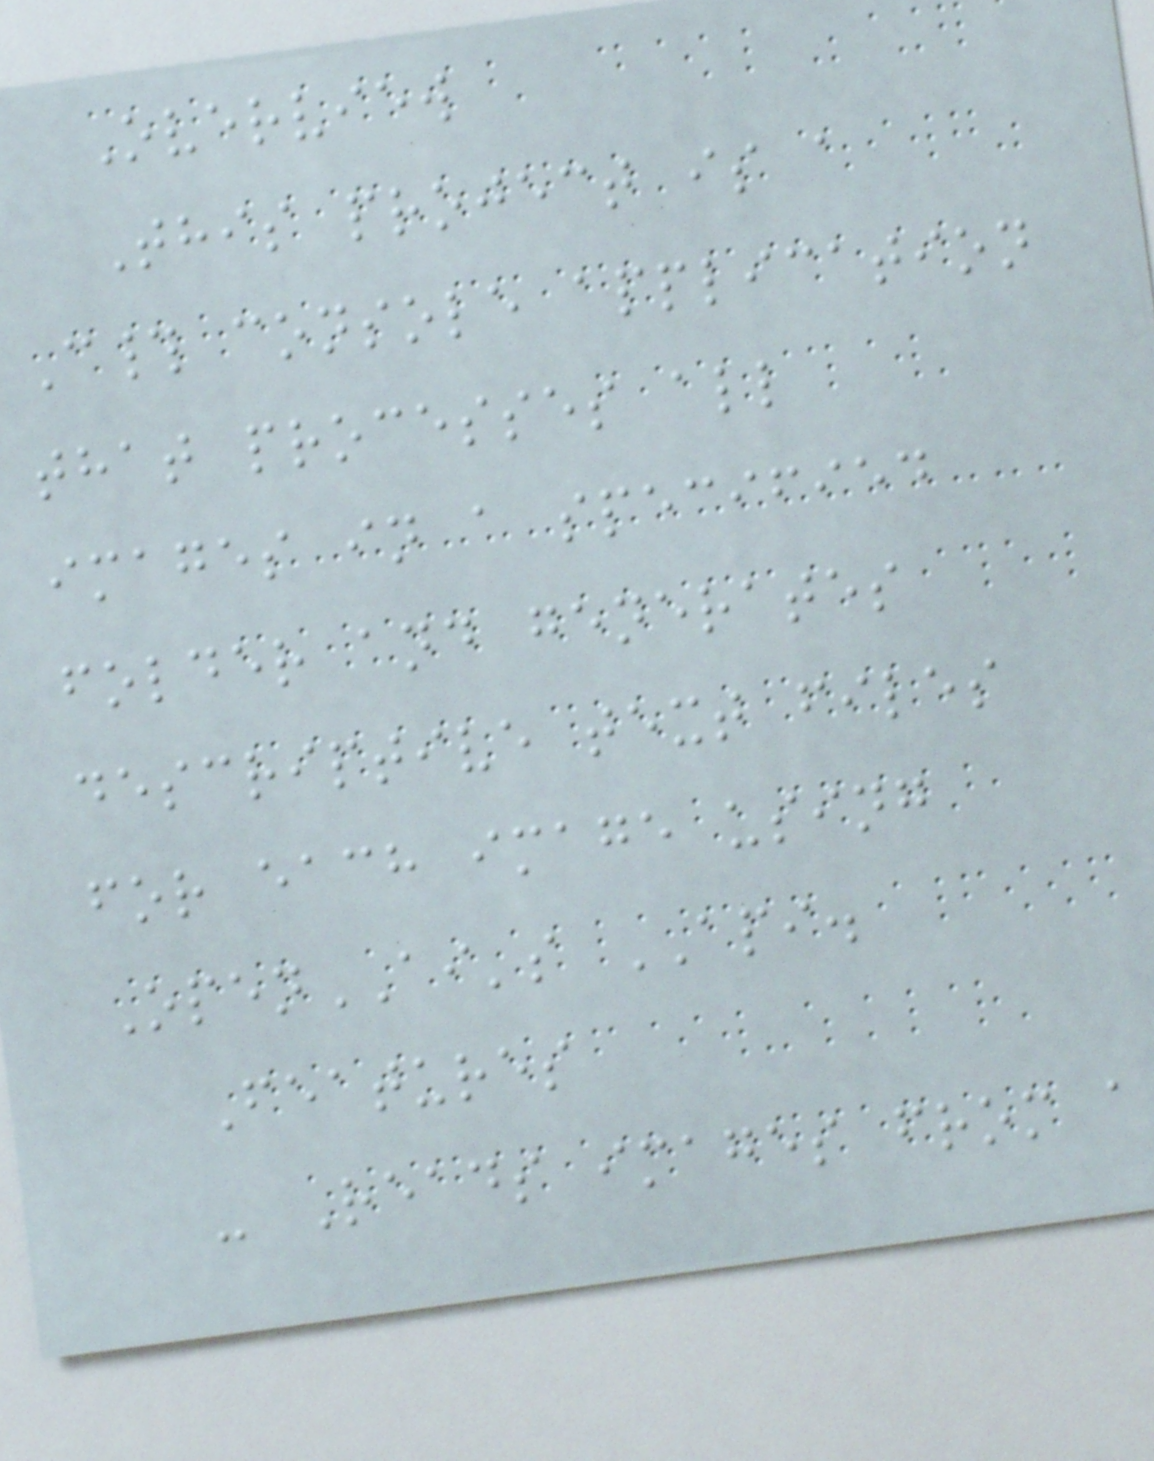Overview
This project is a
C# console application
that processes all
images in a specified
folder and generates
descriptive text files
for each image using
OpenAI's API.
Features
- Reads images from a
